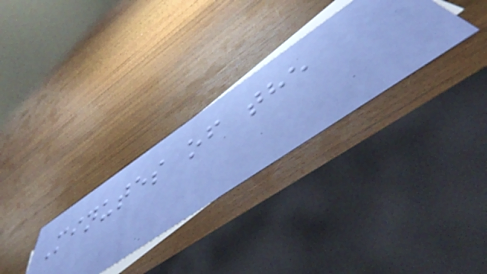Minutes of the
